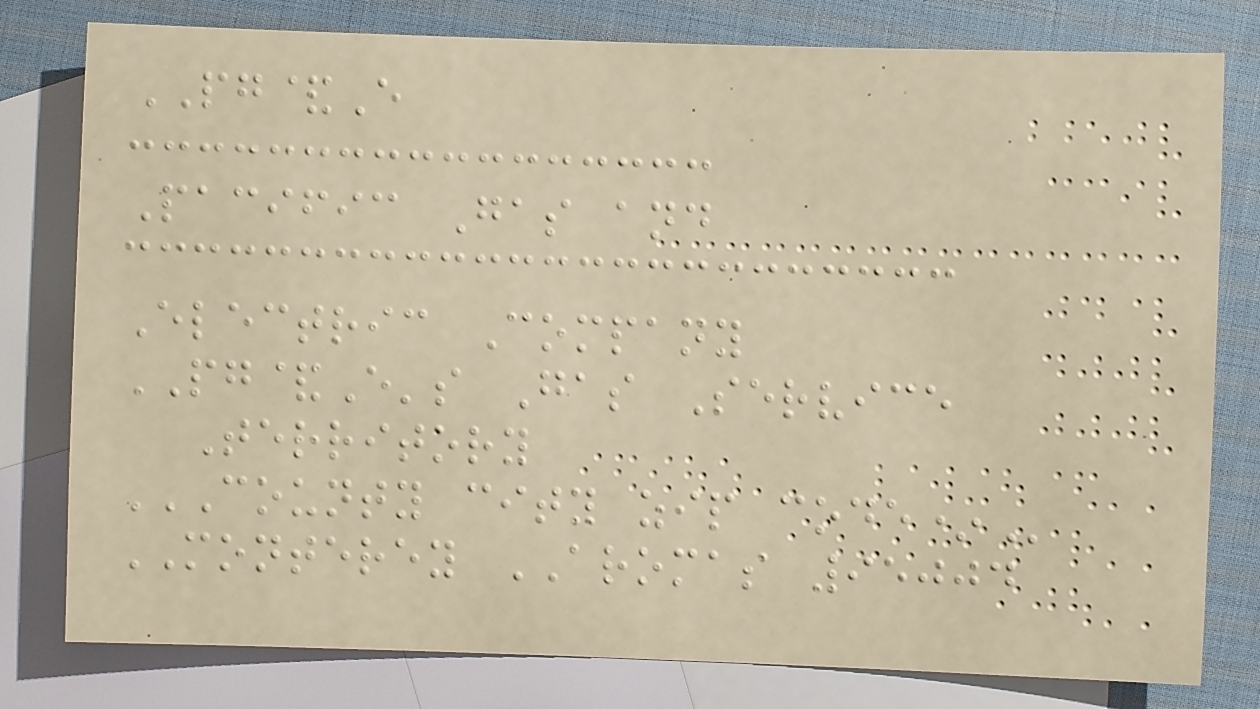PG&E
Pacific Gas and
Electric Company
PG&E's Gas Service
Territory
COUNTY CITY ZIP CODE*
MONTEREY AROMAS 95004
